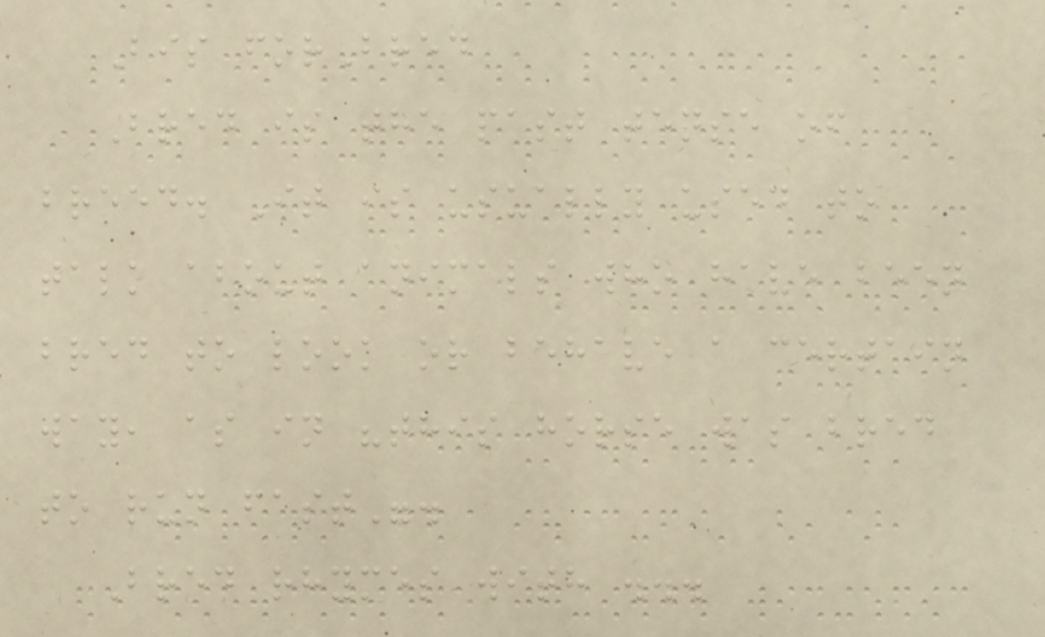Bis forBred
Bred is the past tense of
breed. It is usually used to
talk about animals who have been
bred to look or behave a certain
way, as in "this horse was bred
to run fast".
Bred rhymes with ...
